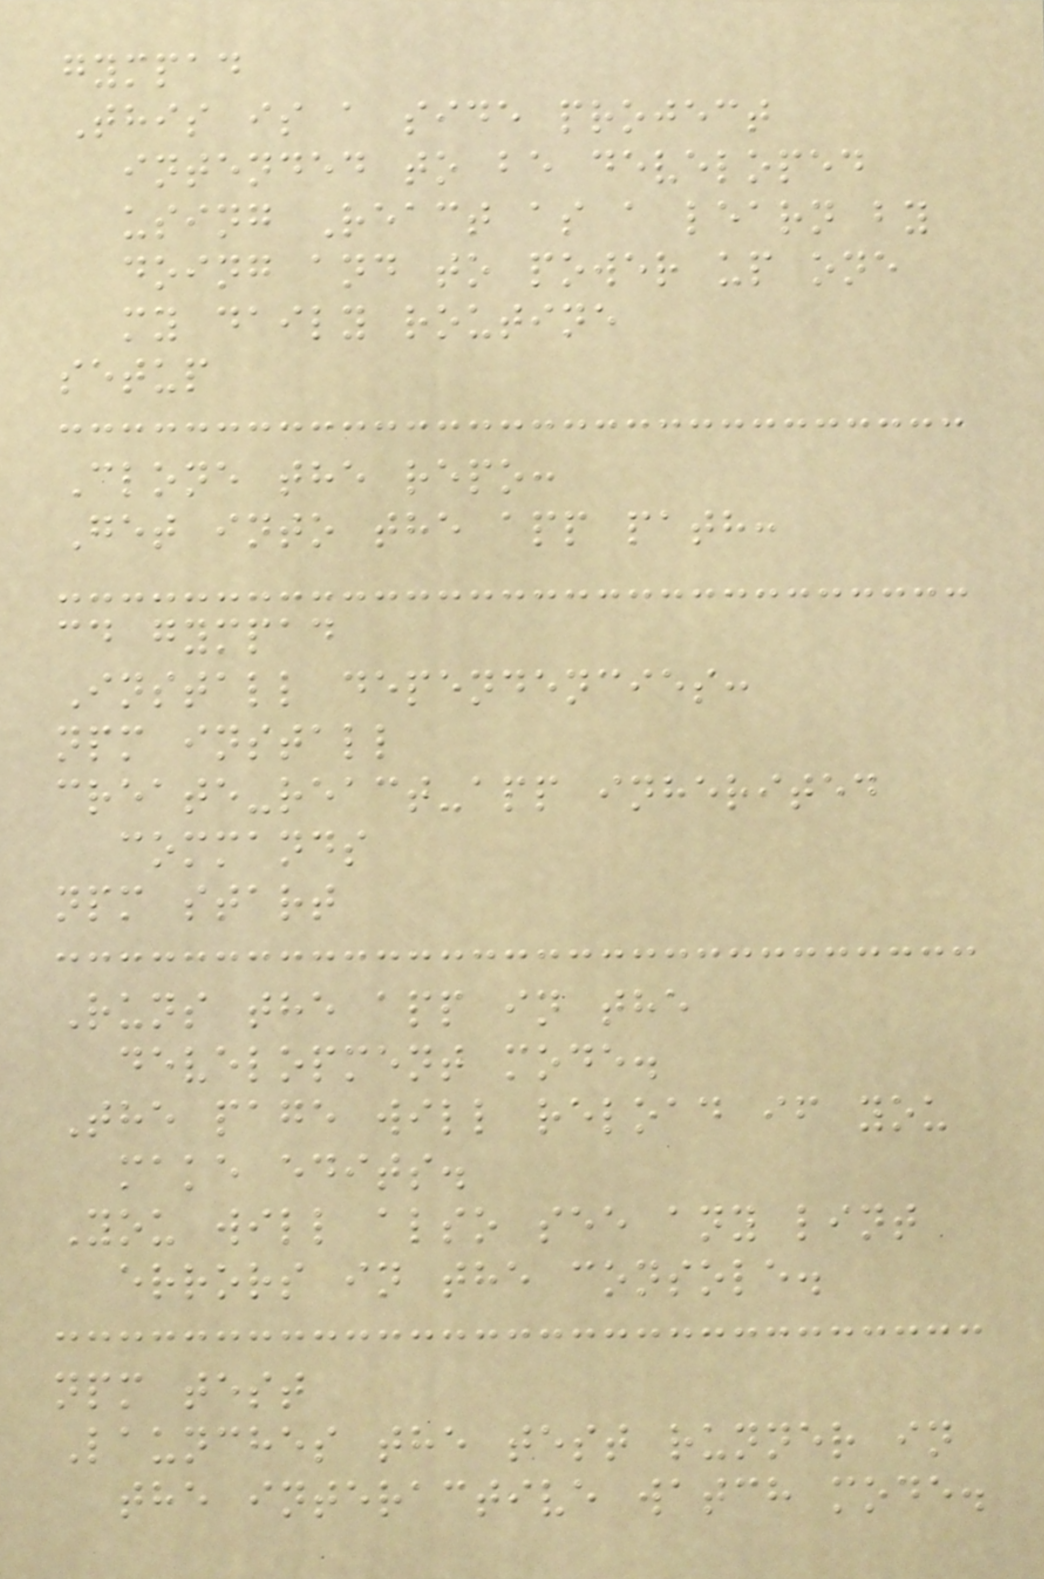gympad
This is a side project
intended to be developed
using React as a learn by
doing and to power up one
my daily routine
setup
Clone the repo:
Get into the app path:
cd gympad
Install dependencies:
npm install
create-react-app inherited
commands
npm start
Runs the app in the
development mode.
The page will reload if you
make edits.
You will also see any lint
errors in the console.
npm test
Launches the test runner in
the interactive watch mode.
